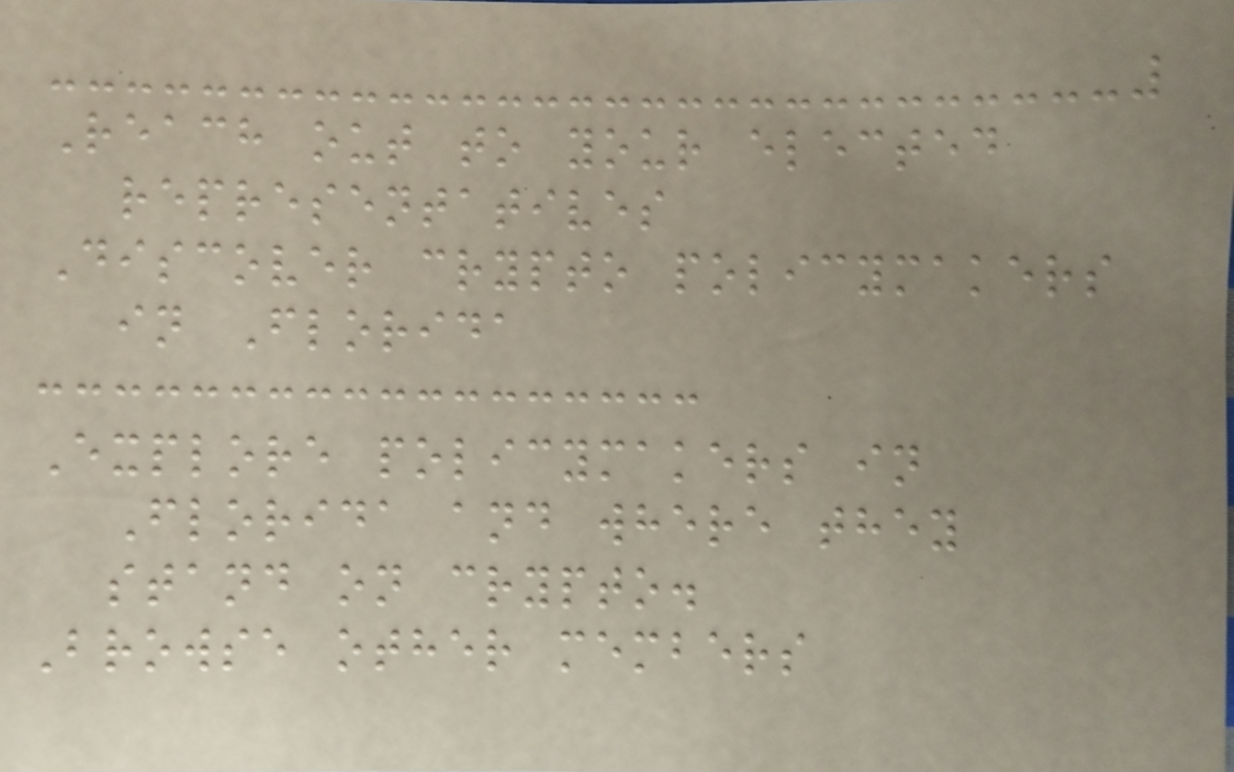Reach out to your elected
representatives
Discover crypto policymakers
in Florida
Explore policymakers in
Florida and where they
stand on crypto.
Browse other members
